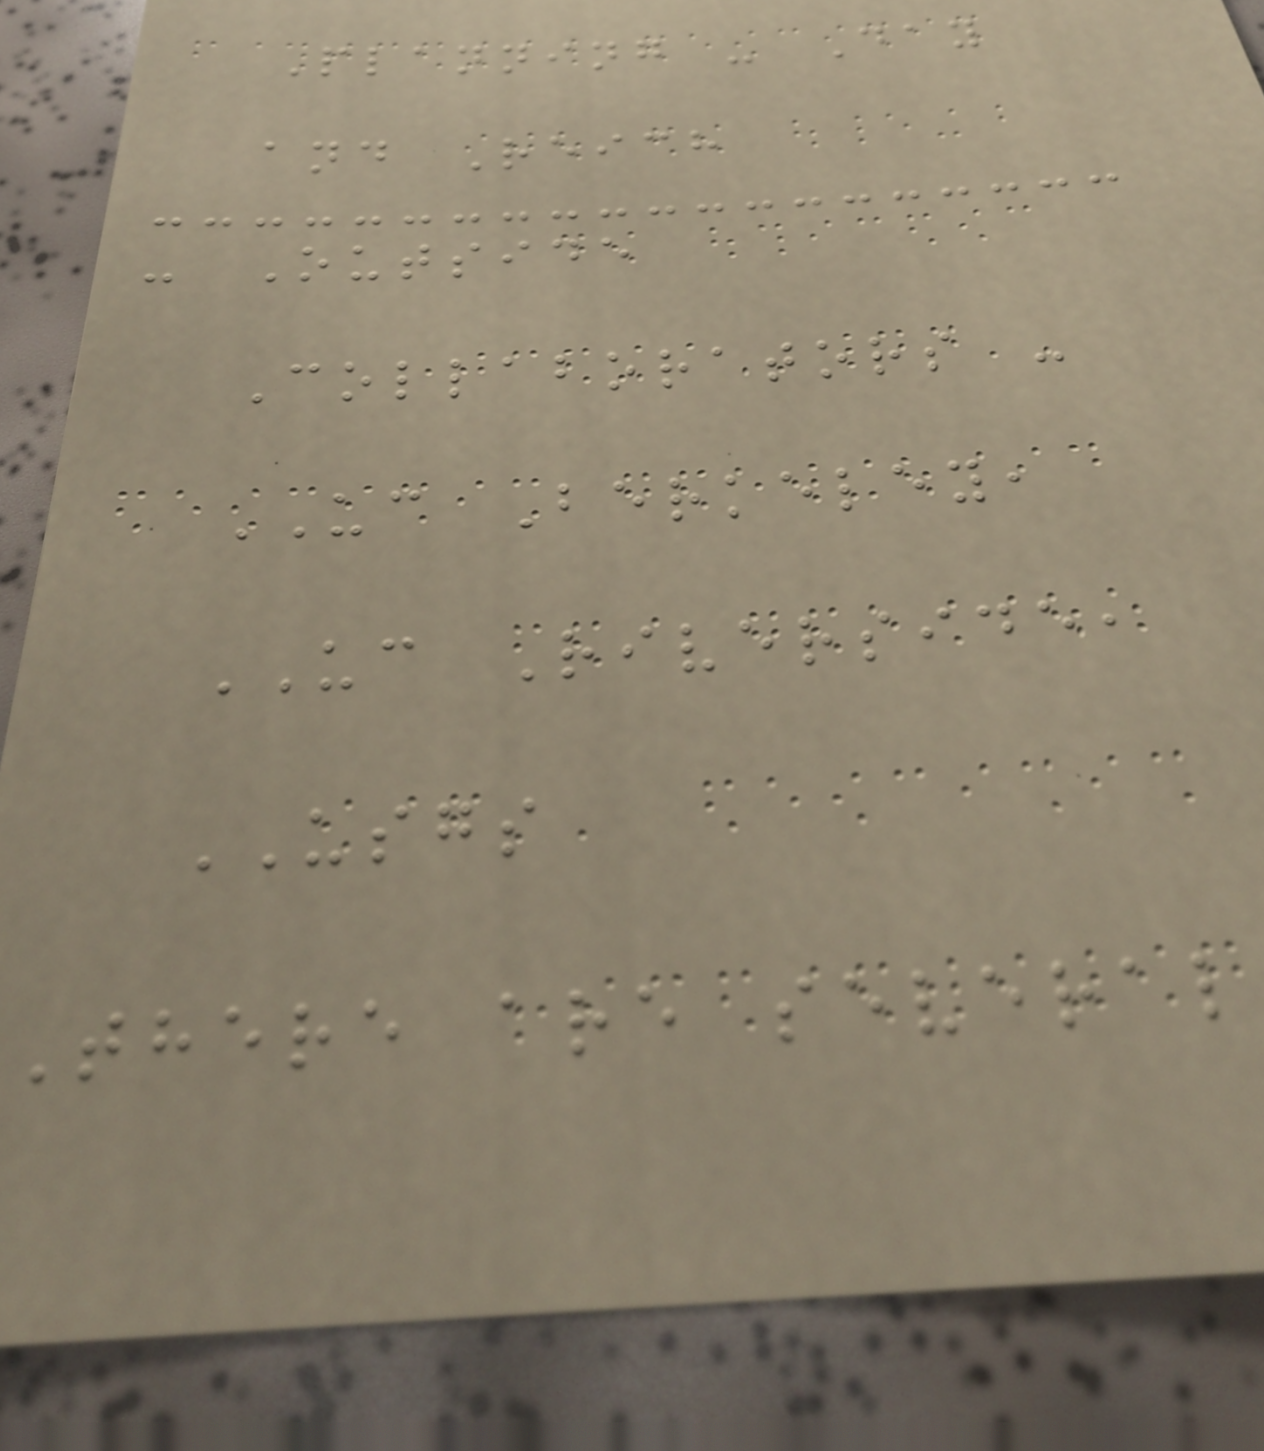Planning - Day
and Reich
- Outside
Collaborators -
UC Berkeley,
UC Riverside,
USGS
There are several
